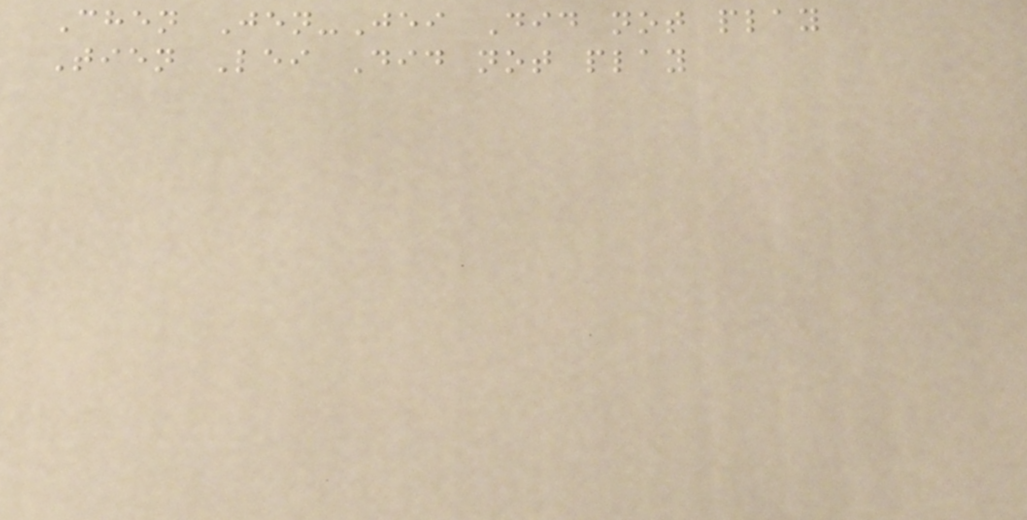Chen Jen-Jei Did not play
Tien Lei Did not play
